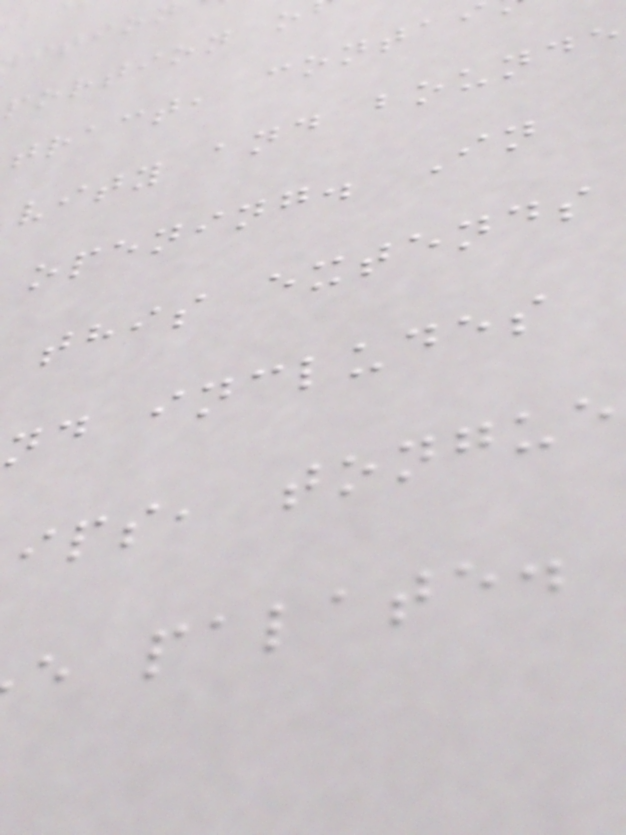portion o
tract, conta
vity and bounde
opening. In
this extends
nd includes
ips, tongue
e palate.
